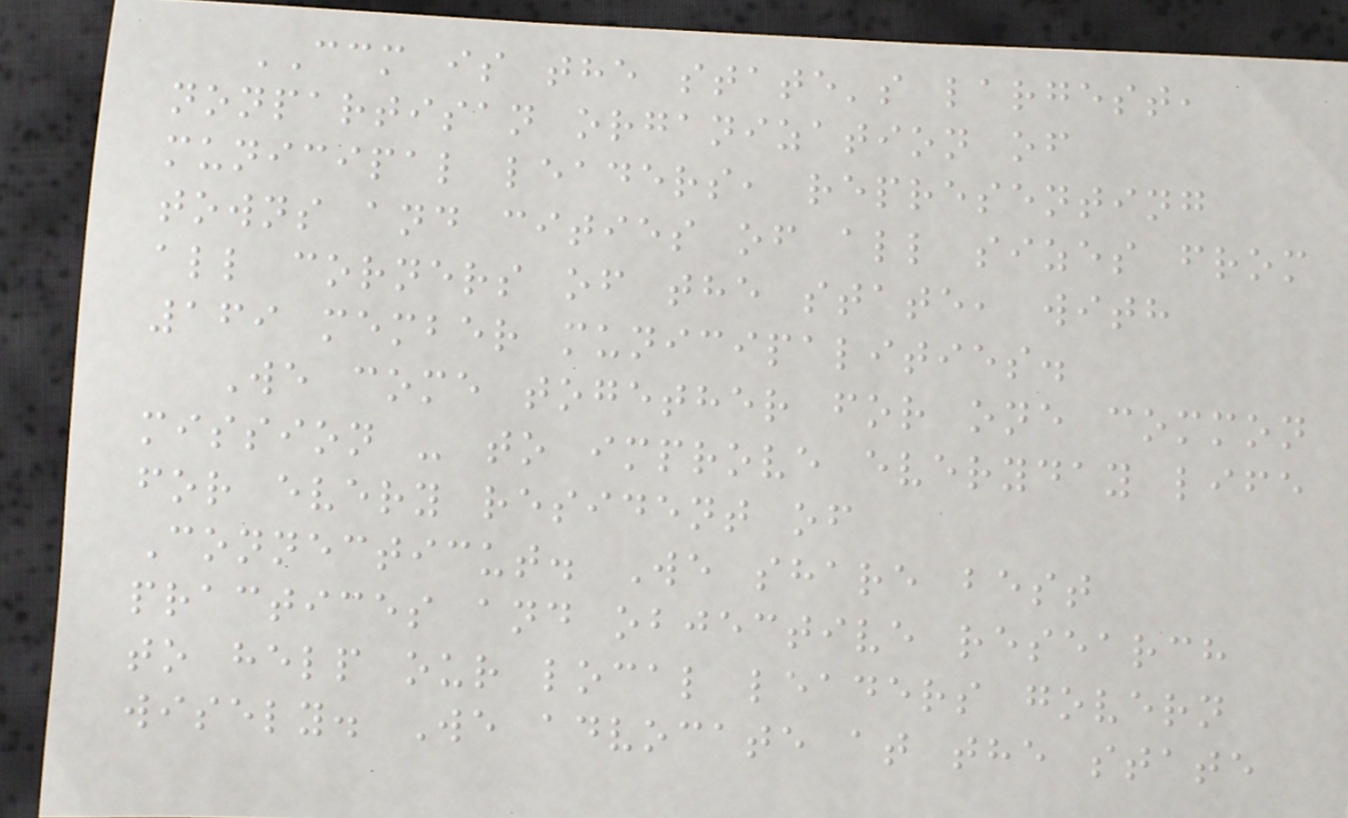CCM is the state's largest,
nonpartisan organization of
municipal leaders, representing
towns and cities of all sizes from
all corners of the state, with
169 member municipalities.
We come together for one common
mission - to improve everyday life
for every resident of
Connecticut. We share best
practices and objective research
to help our local leaders govern
wisely. We advocate at the state
